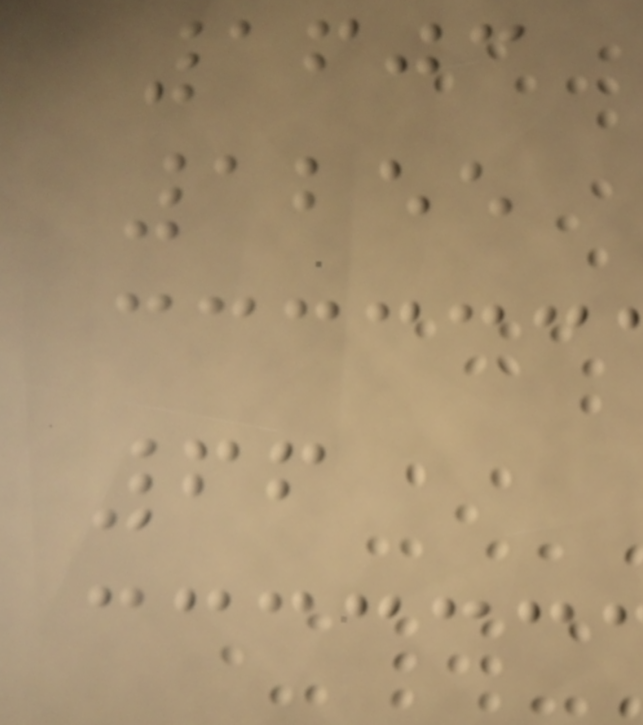1603
1255
66
